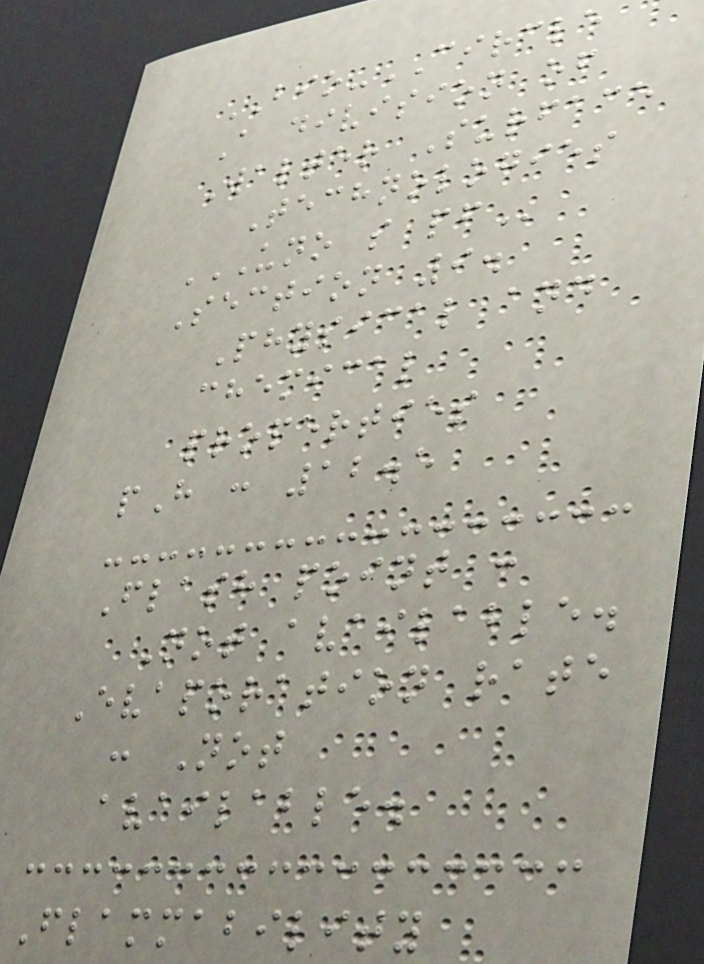BIO-CIRCLE
A division of
Walter Surface
Technologies
UNO S PF
Section 9.
Physical and
chemical
properties
pH : 12.5
Flash point :
Not available.
Evaporation rate
: Not
available.
Flammability
